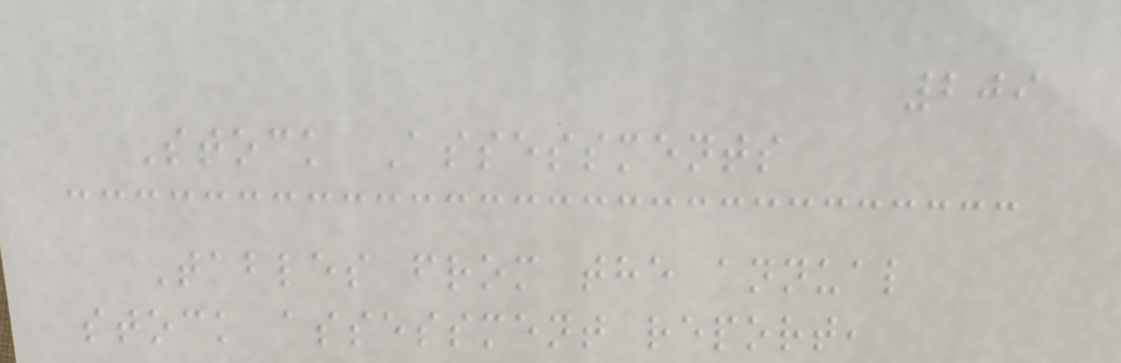209
Stock Assessments
Tables from the annual
stock assessment report,
